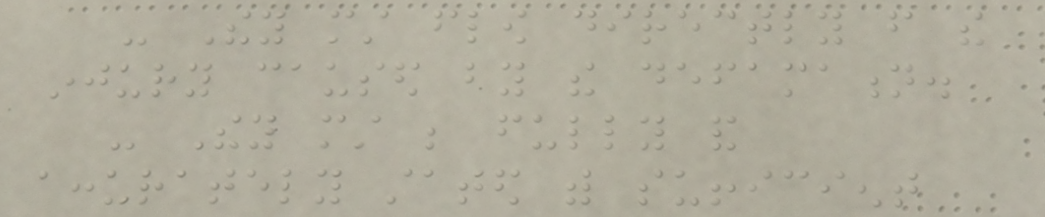- They must flow directly from the
injury caused by the defamation.
- They must be fully and
accurately stated with sufficient
